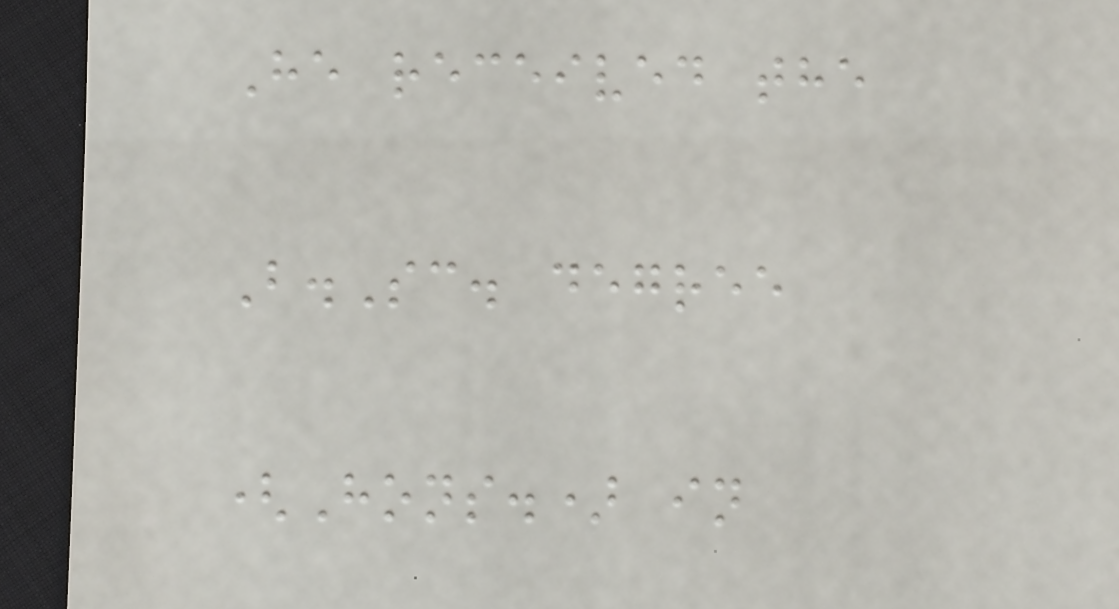He received the
B.Sc. degree
(Hons.) in
